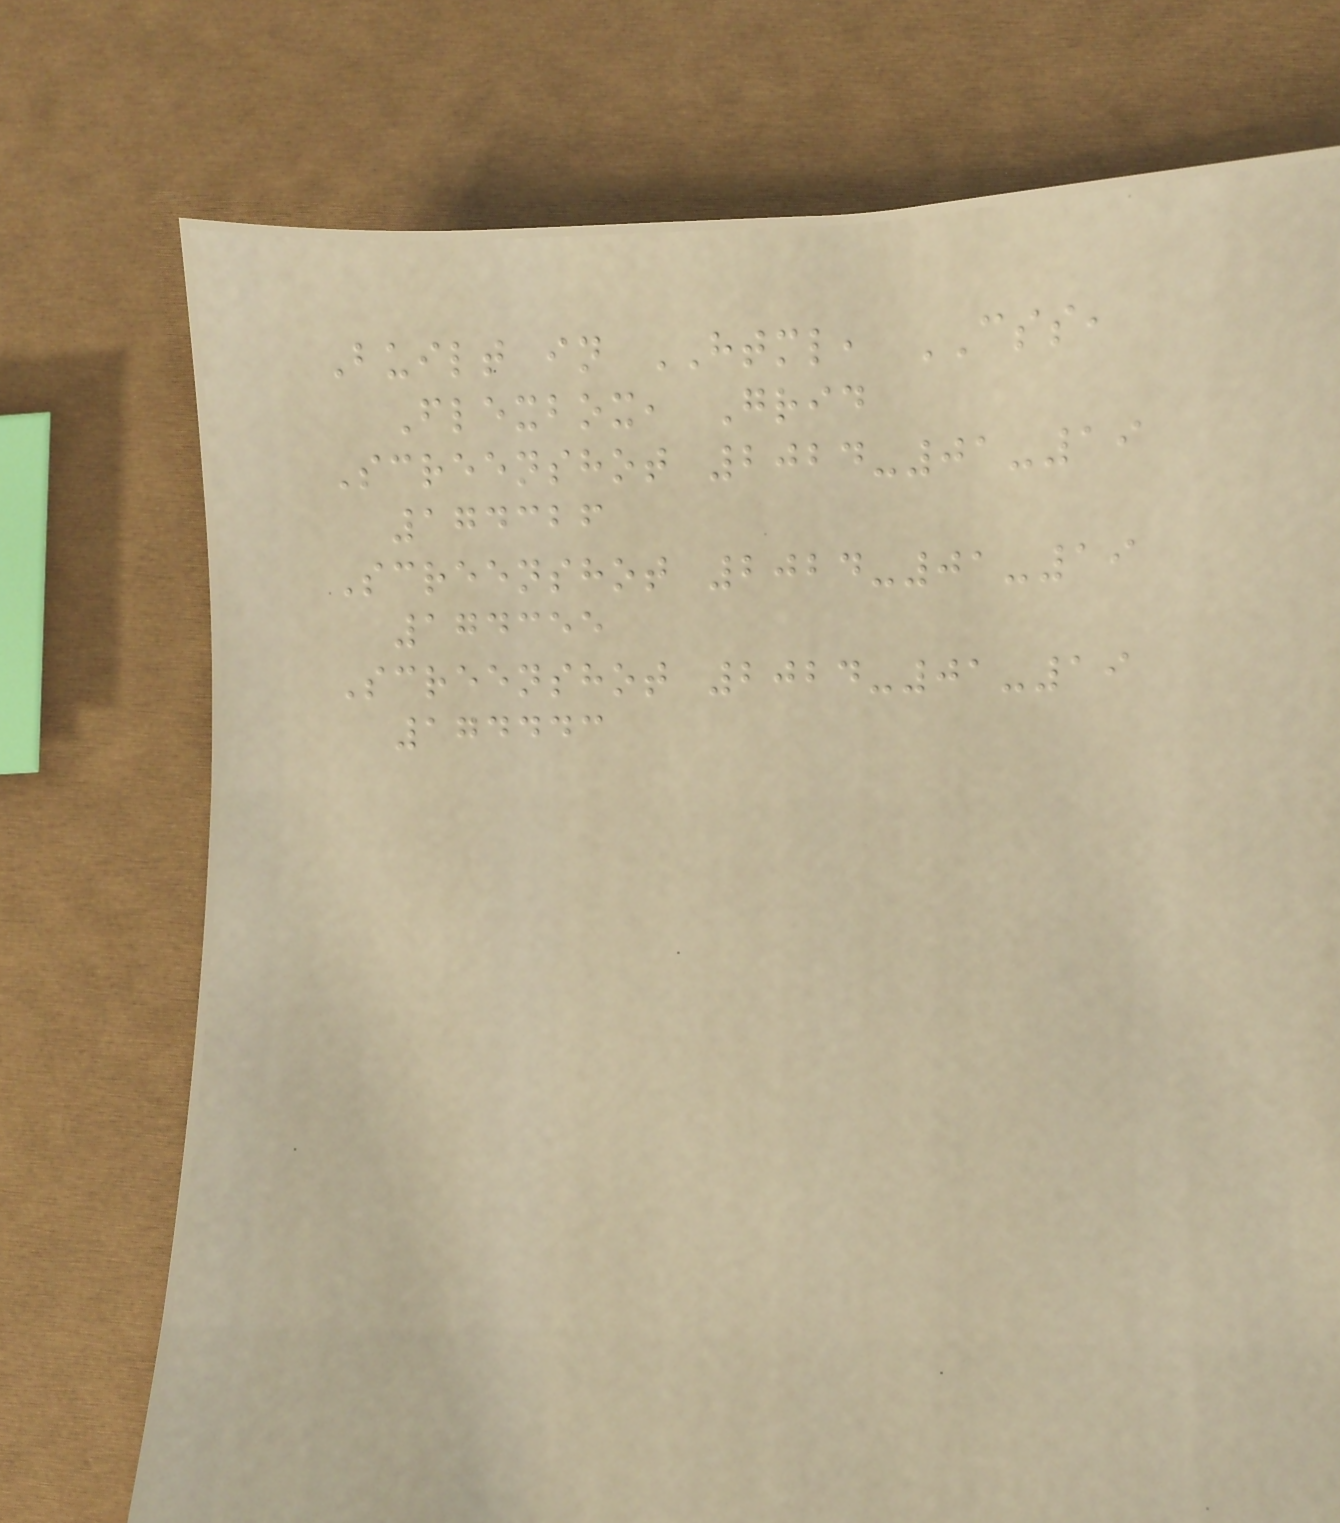Built in HTML, CSS,
Flexbox, Grid
Screenshot 2024-01-19
174326
Screenshot 2024-01-19
174355
Screenshot 2024-01-19
174443
